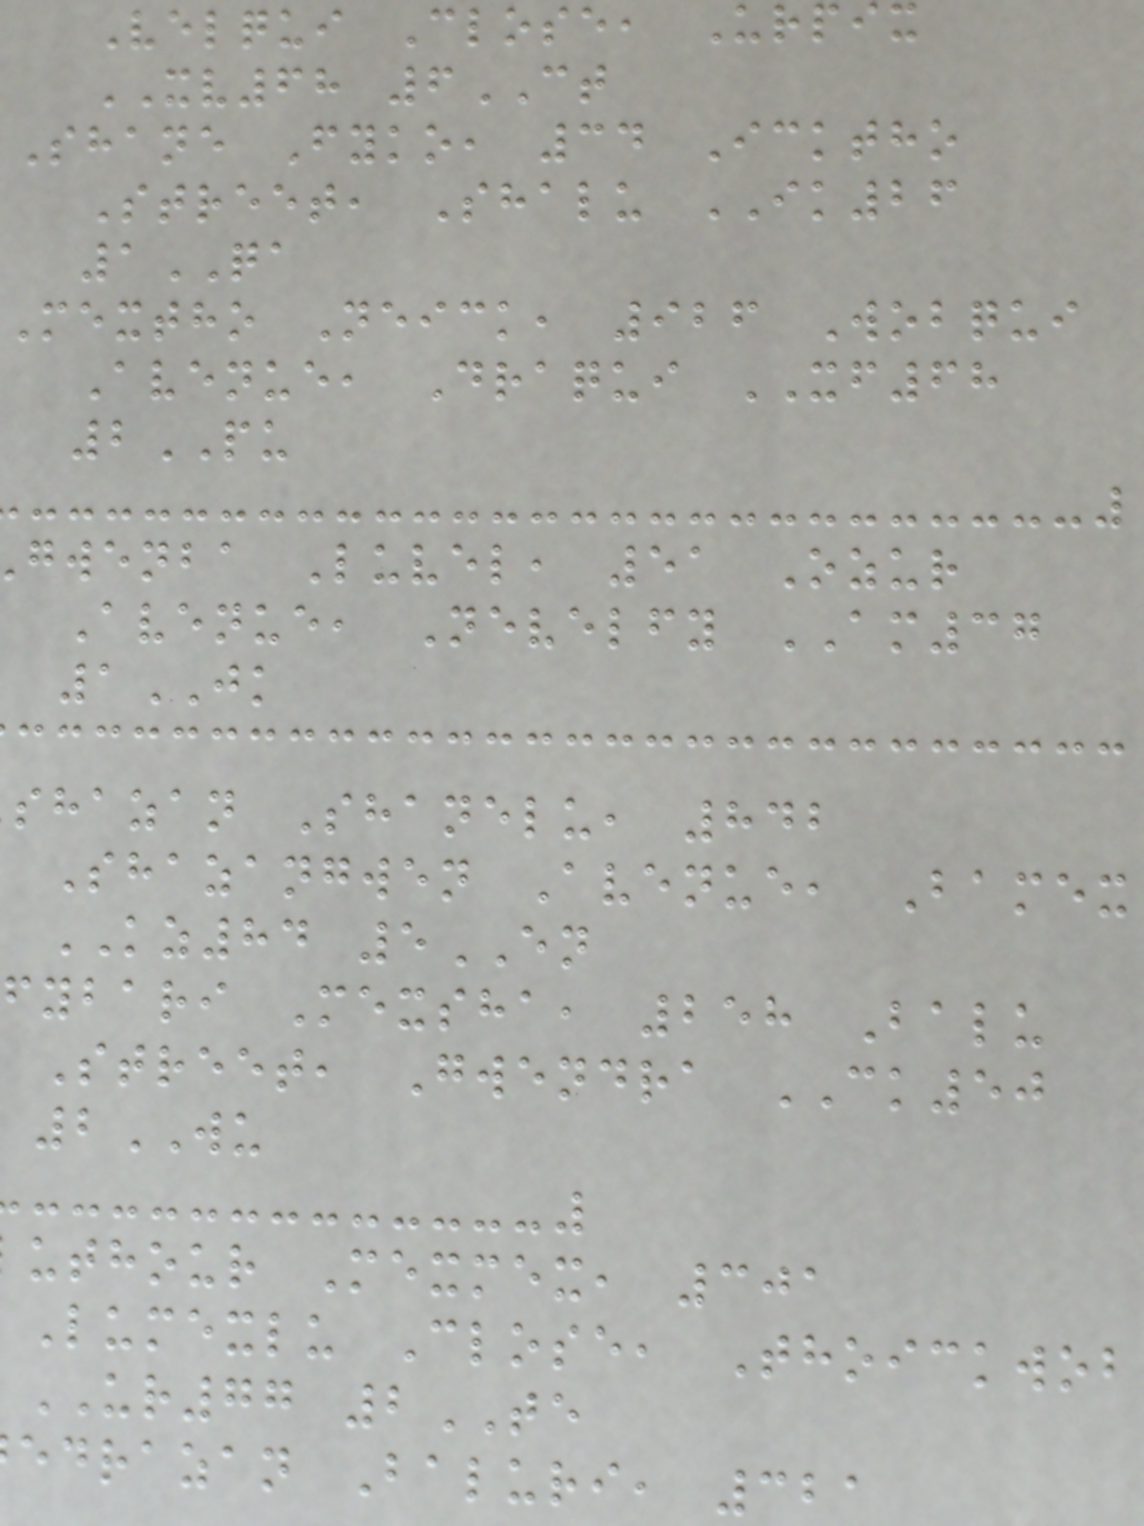Velqui Close, Urpix
XV68 6CT
Shane Fyko, 34 Icktho
Street, Shalu IK26
1QA
Mextho Neick, 926 Wobqui
Avenue, Draqui XF68
2PU
gwenba Luvel, 51 Ozur
Avenue, Nevelfy AM37
1JK
shazan Shanelu, 842
Shazangwen Avenue, Bamex
KZ84 5EN
fybari Mexsha, 258 Balu
Street, Gwendra CK50
2WU
uthour Mexmex, 301
Lumexlu Close, Thoickwob
UR77 2TE
edrazan Baluri, 321
